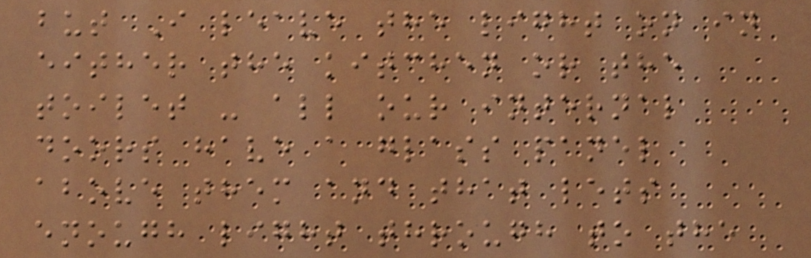but I leave the light on in
either the kitchen or the
toilet - all our internal
doors have a glass panel
above them and that lets
enough light through to the
